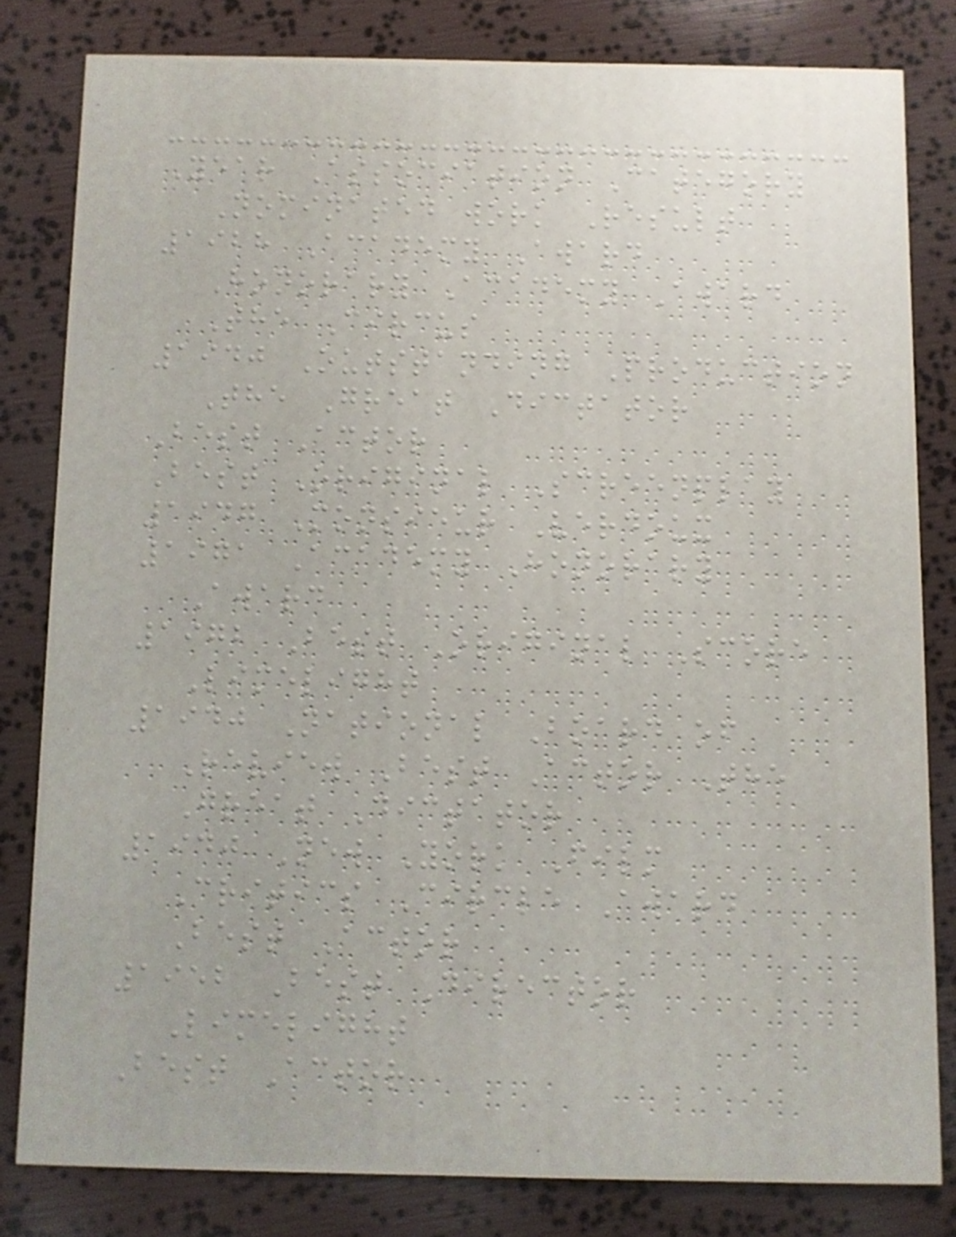Year Association Category
Nominated work Result
1928 Academy Award
Honorary Academy Award
The Circus
1940 Outstanding Production
The Great Dictator
Best Actor
Best Original Screenplay
1947 Monsieur Verdoux
1971 Academy Honorary
Award
1972 Best Original Score
Limelight
1940 National Board of
Review Best Actor The
Great Dictator
1940 New York Film
Critics Circle Award
Best Actor
1952 Best Director
Limelight
Best Actor
